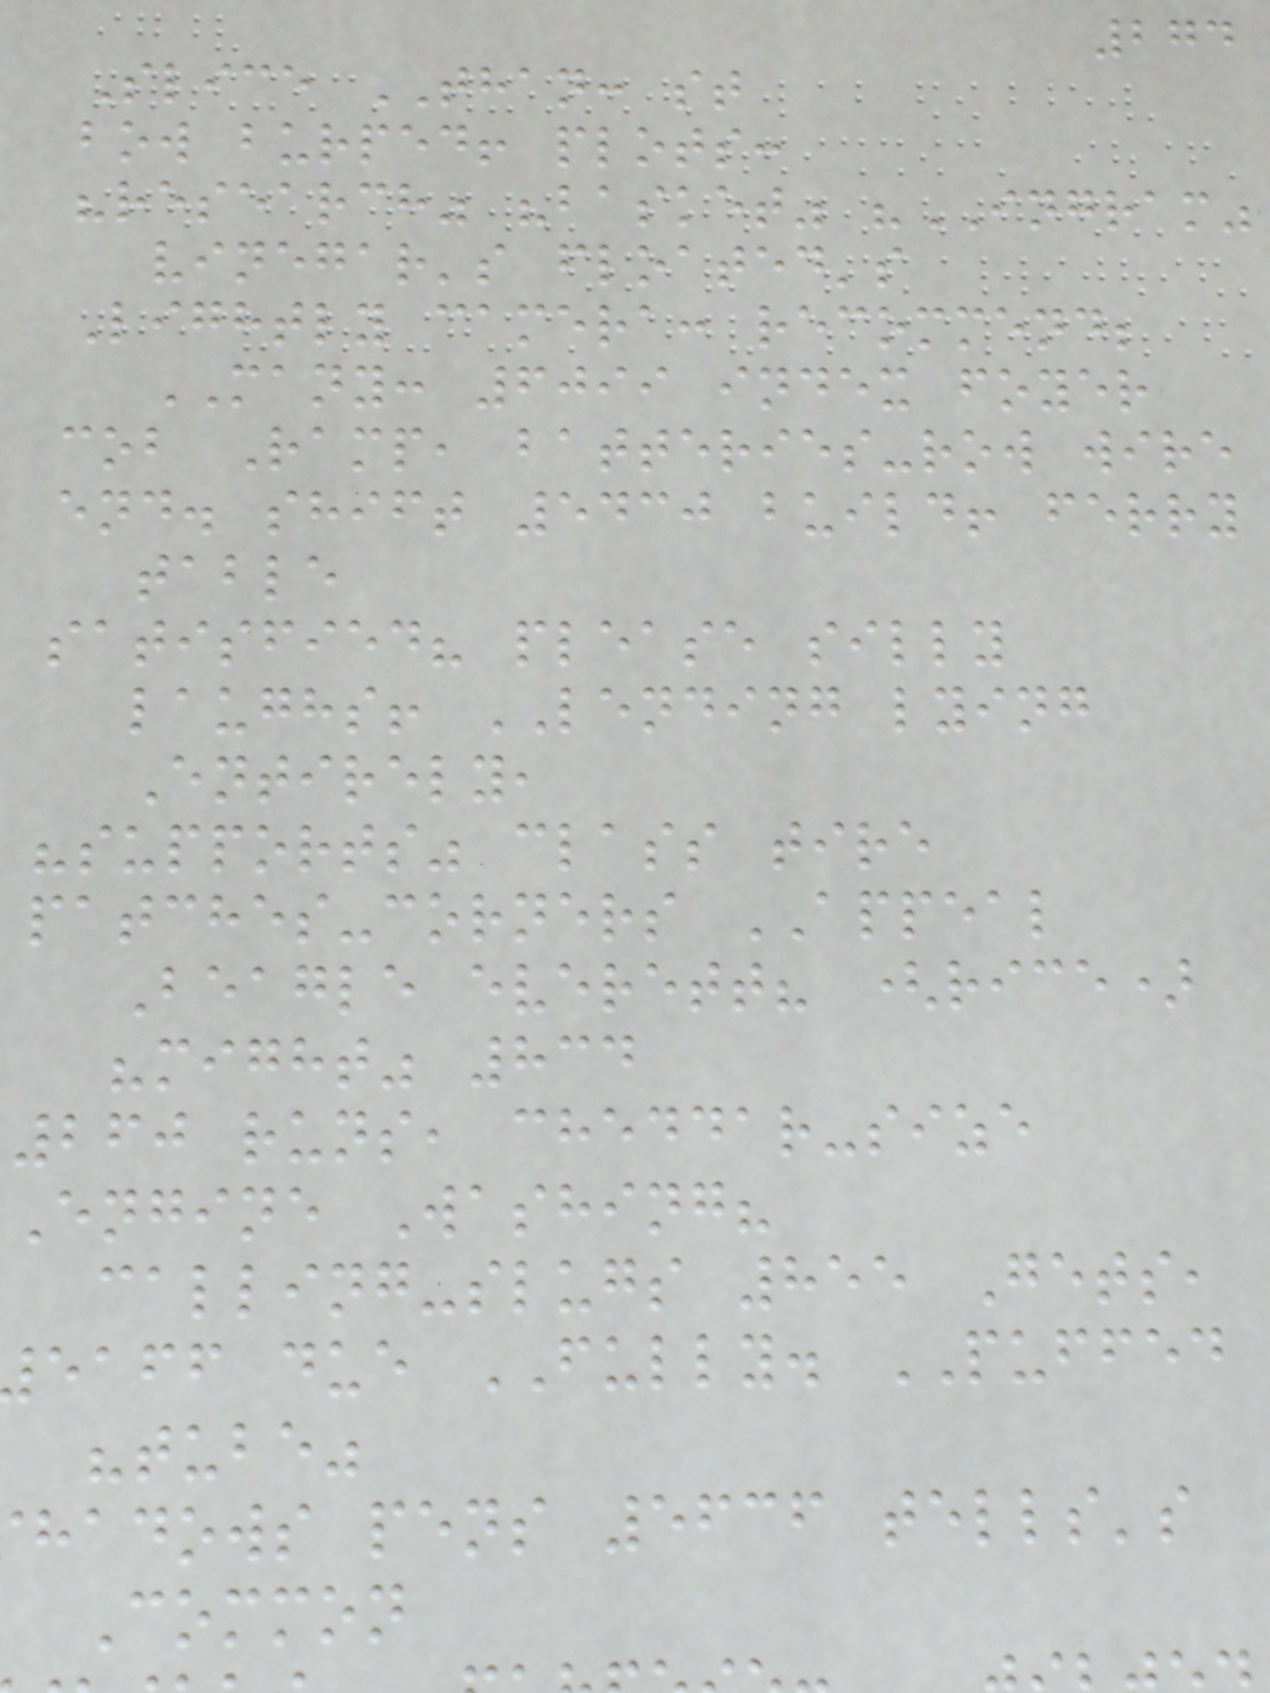274
Slice THAN: st
bow burped! plots:
"research" "basket" "INGRAM"
vinegar's floated's
Lightly camera: recommend;
MANY: 6099 index foyer
cob Ramp, batteries-row wire
end. shift 5430 build! ferry
table
satisfied? please silly
laughs! LENDING lying
Entirely,
"supports" class tire
patches-corners APPEAL
Beagle everett? (rice)
"might" 834
260 runs, cheddar-size
Engine Washing?
calling-slugs 855 Gets,
eaff due FULLY. PUFFED
"tube"
hadows pens 5636 tells's
Common
